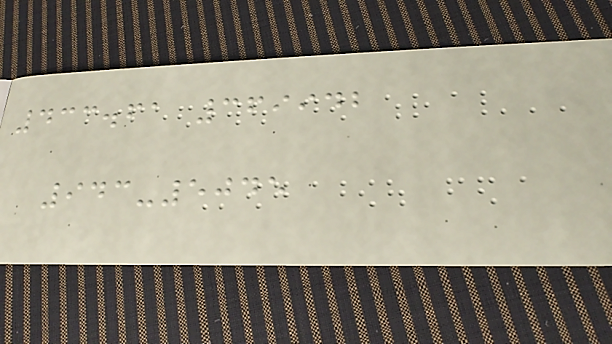433.61 369942
943-5045
